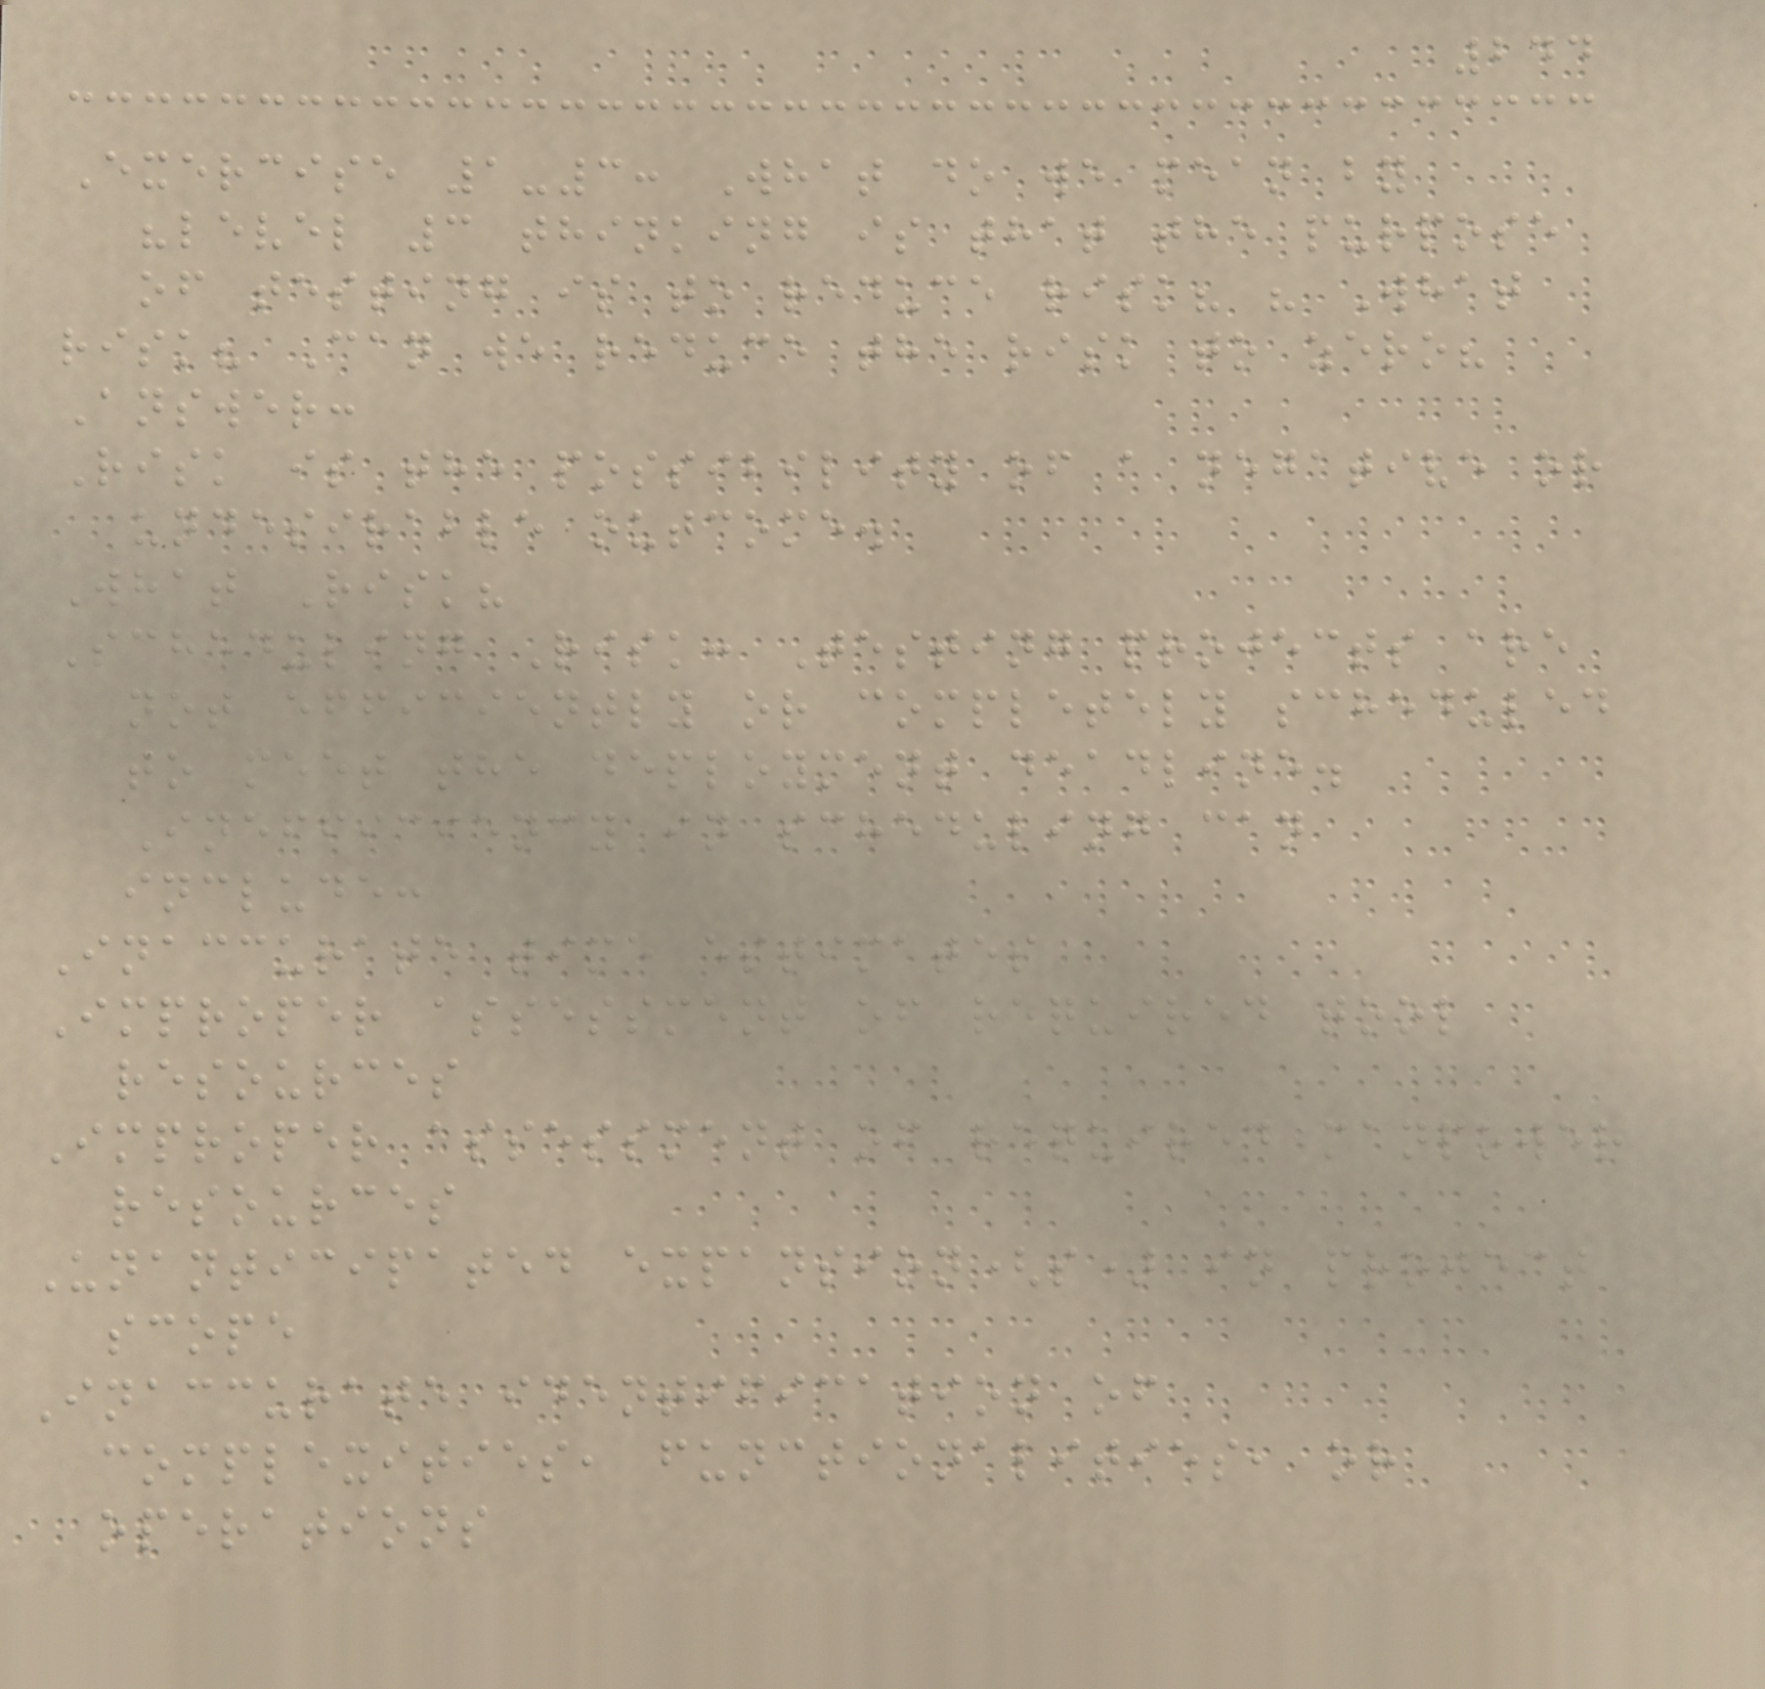244
Exercise 1-3: What do we mean by
"level 3 thinking is that the purpose
of testing is to reduce risk? " What
risk? Can we reduce the risk to zero?
Answer:
Risk is the possibility of a negative or
undesirable outcome.
What Risk?
Scheduling Risk: Testing projects are
not efficiently or completely scheduled
to meet the deployment deadline.
Inefficiency in scheduling can
include:
Inaccurate time estimates
Improper assessment of required tool
resources
Improper assessment of required manpower
resources
Unanticipated expansion(s) in project
scope
Inaccurate identification of
complexities, functionalities, or
operations
